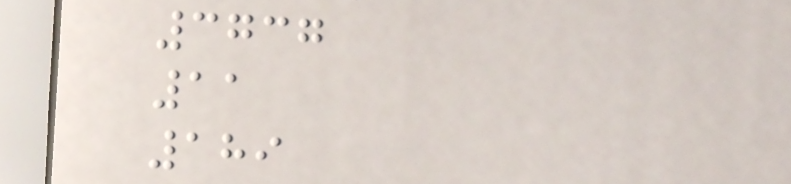3737
11
189
